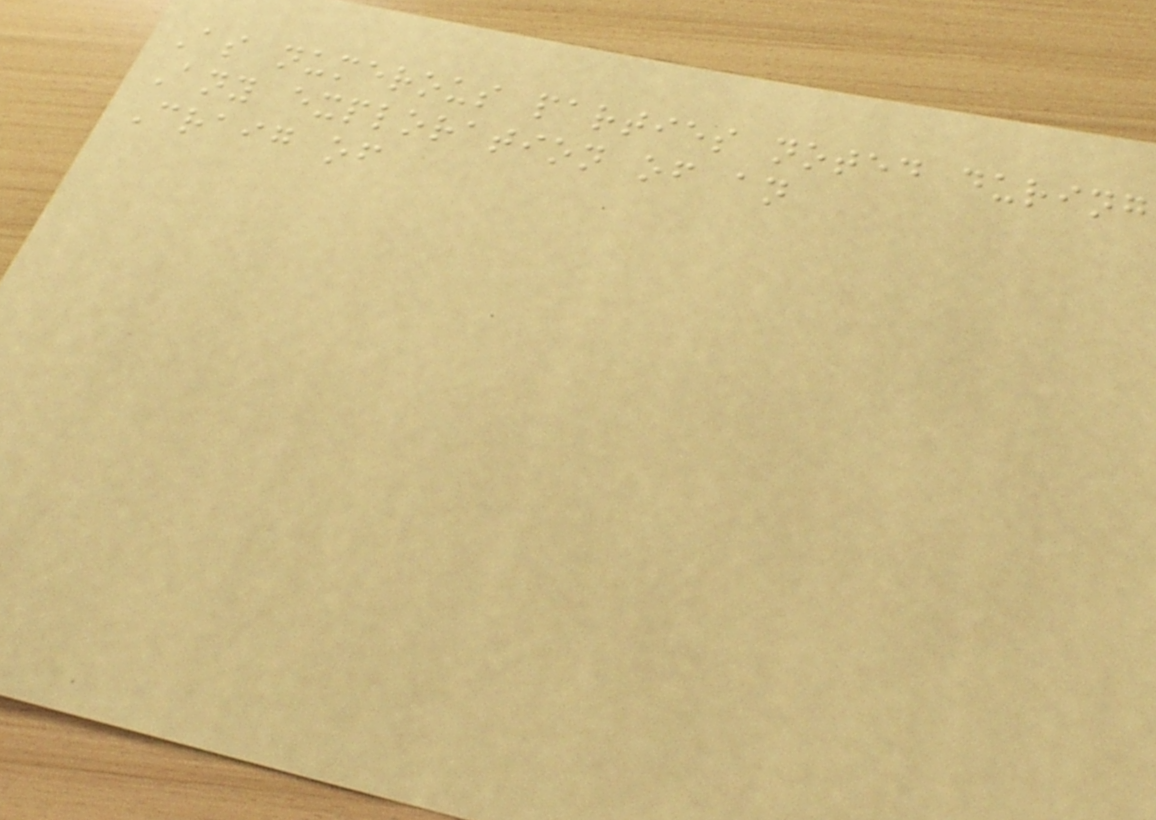As numerous parties noted during
Any exploration of an
Craig of
